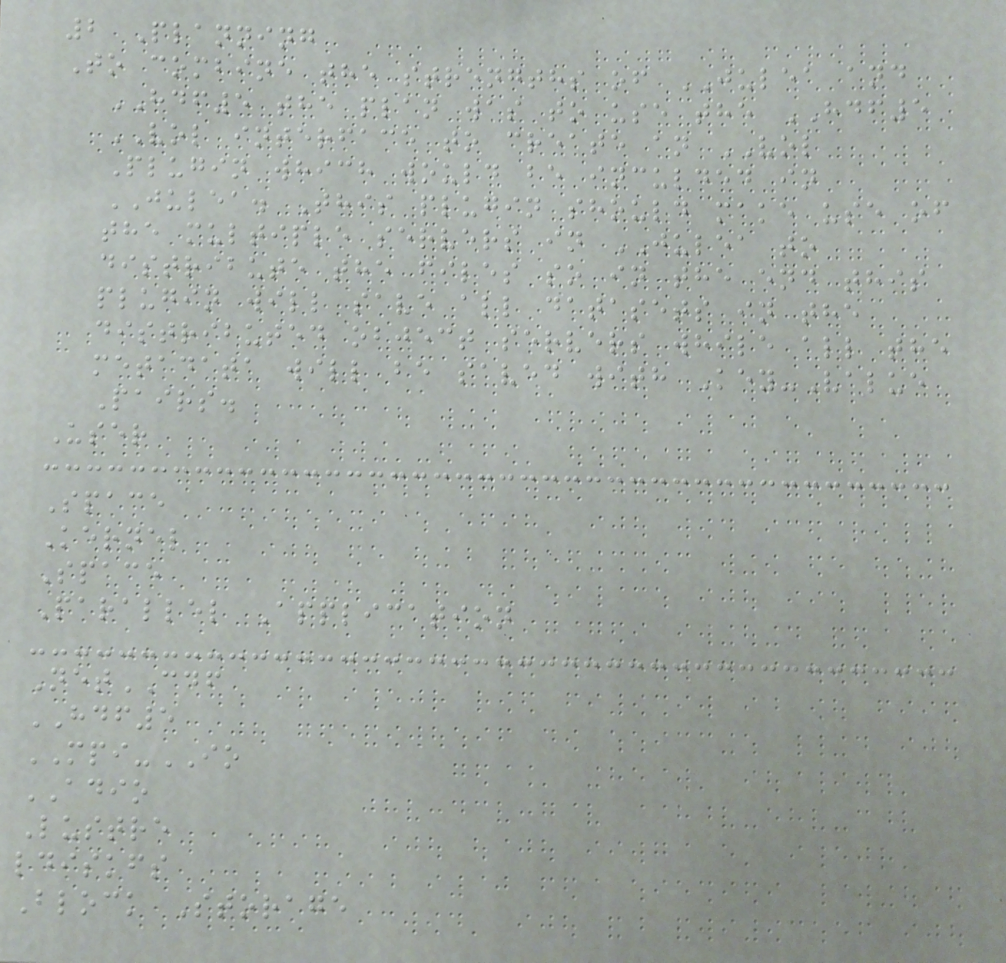2 Planning
To combine the strengths of JULEA and
HDF5 the plan was to use the HDF5
VOL interface to create an VOL
Plugin which would be inculded in
JULEA. This plugin should make use of
the multiple servers in JULEA to
distribute the files so in the end this
plugin will save all datasets in the
distributed object servers while all the
metadata will be saved with Key-Value
Pairs.
User
Space
Kernel
Space
Parallel Application
NetCDF
HDF5
MPI-IO
ADIO
Lustre
ldiskfs
Block Storage
